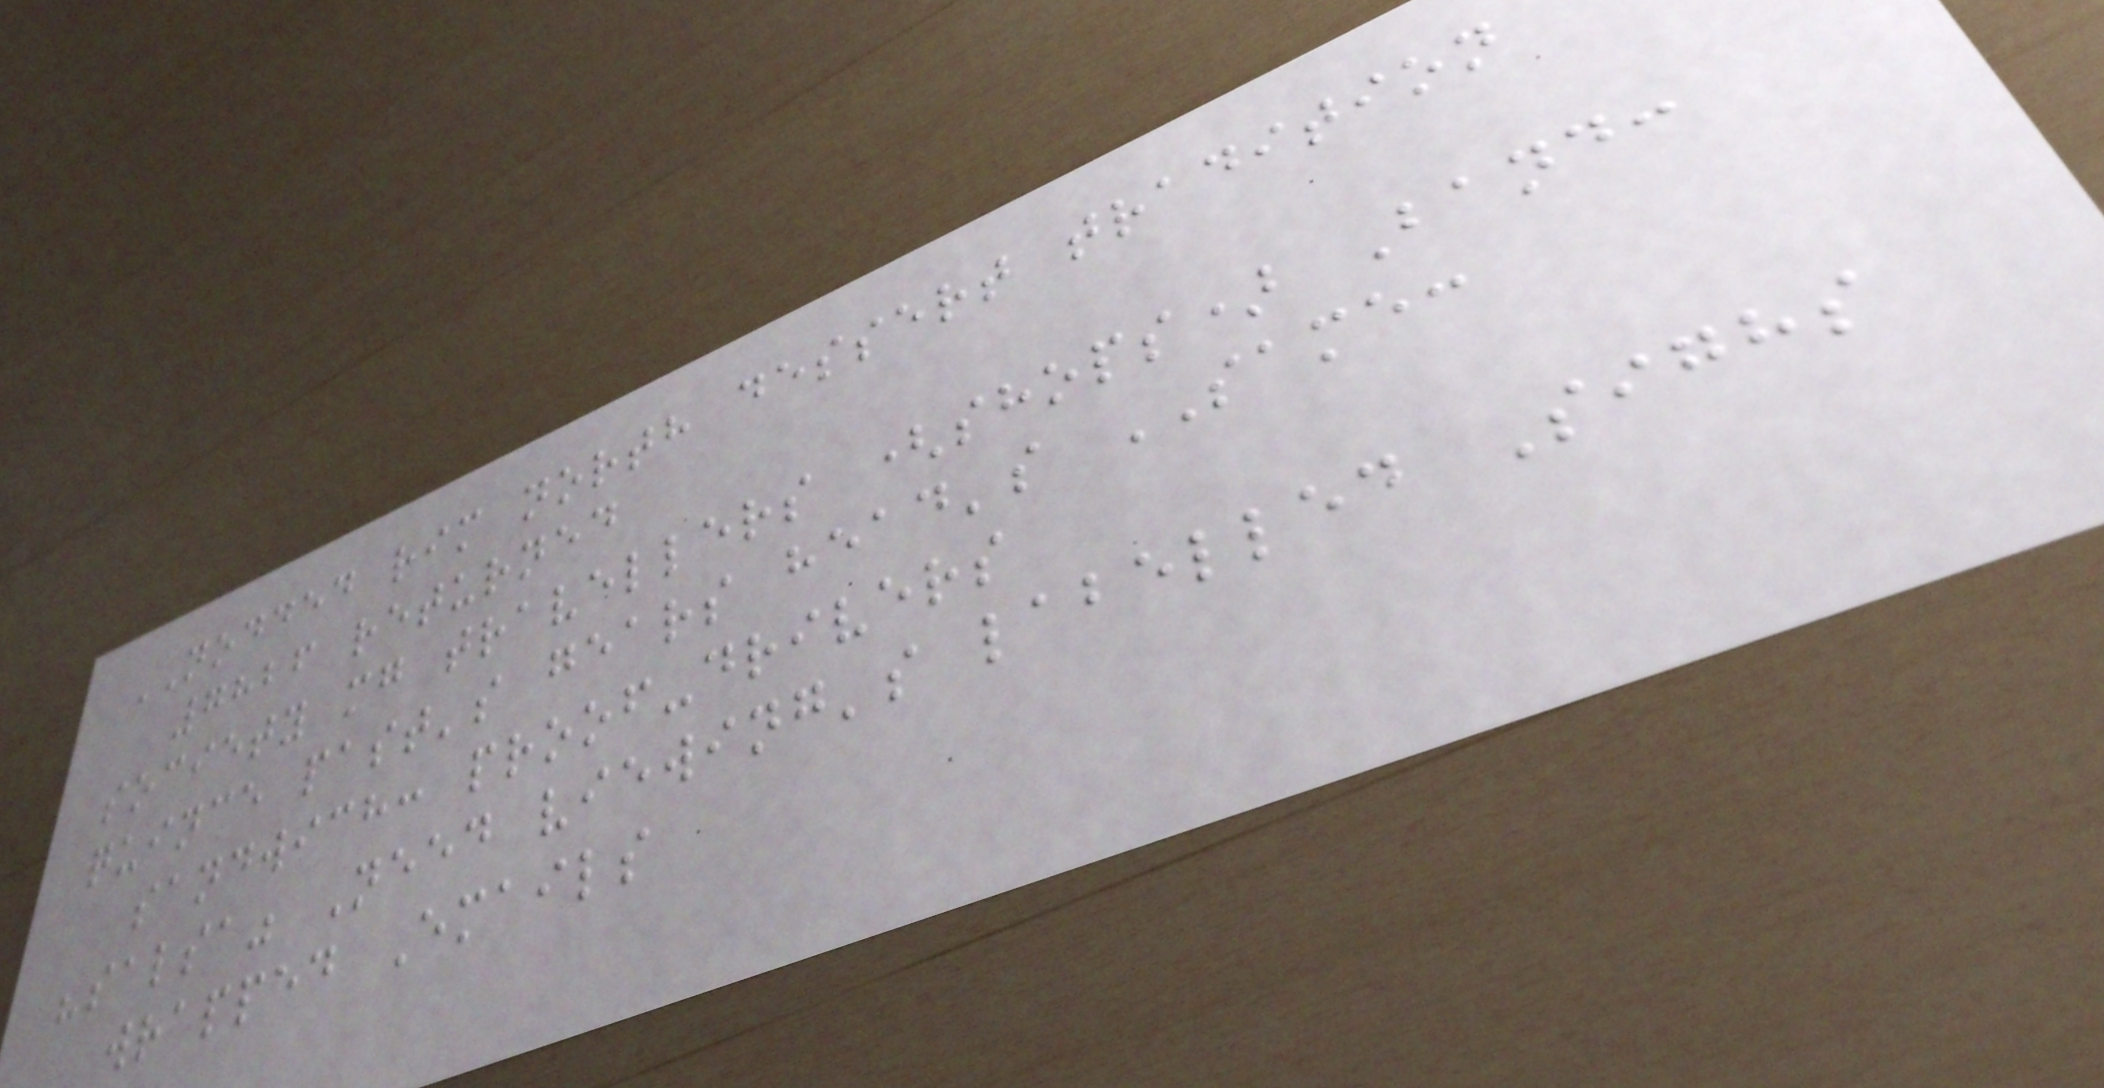NODDED rim north dessert tradition
7826 returned
society mg travellers (shops) Band:
quince past's gears head's SAME:
sandwich: proof-drivers
"salsa" Need viewing's labelled Sighs
wrapped Emails
